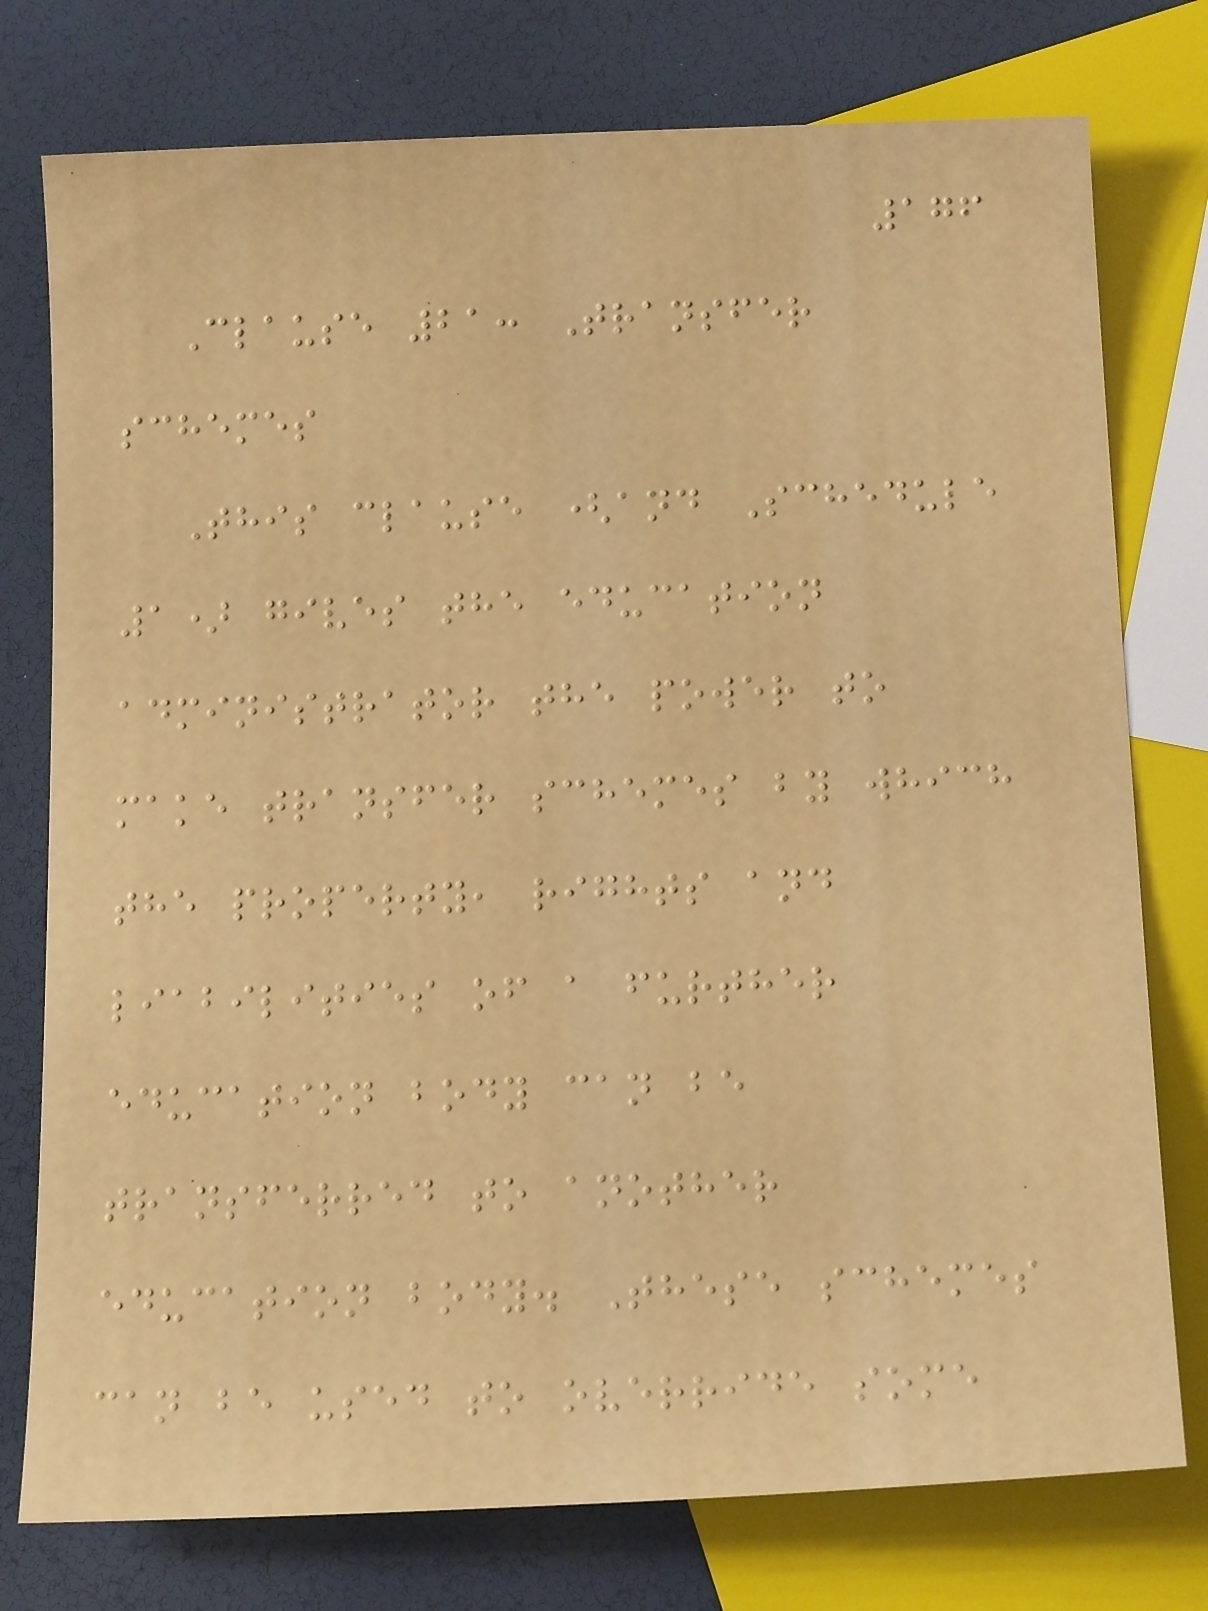176
Clause 21: Transfer
schemes
This clause (and Schedule
1) gives the education
administrator the power to
make transfer schemes by which
the property, rights and
liabilities of a further
education body can be
transferred to another
education body. These schemes
can be used to override some
